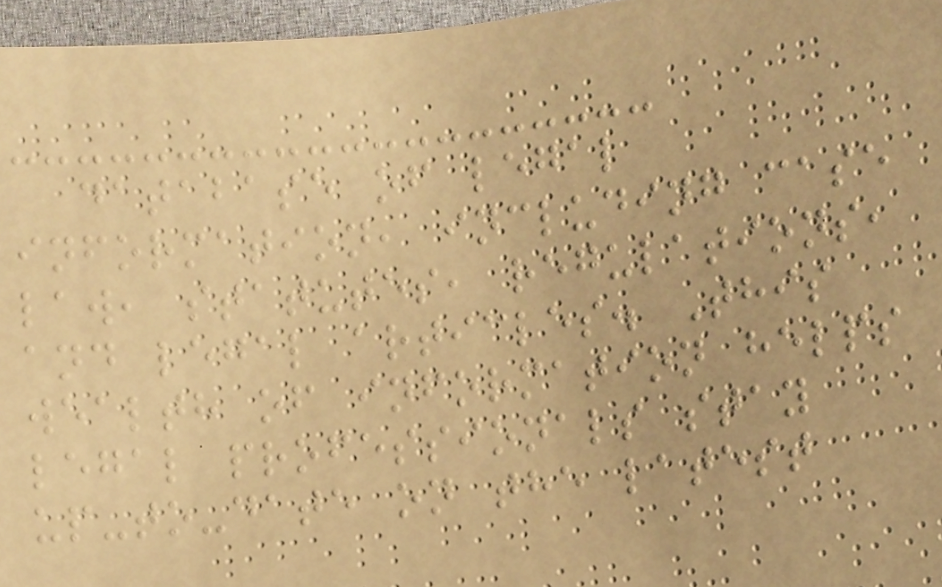database of legal
information, including case
law, statutes, regulations,
and legal articles. This
wealth of information helps
legal professionals stay
up-to-date on the latest
